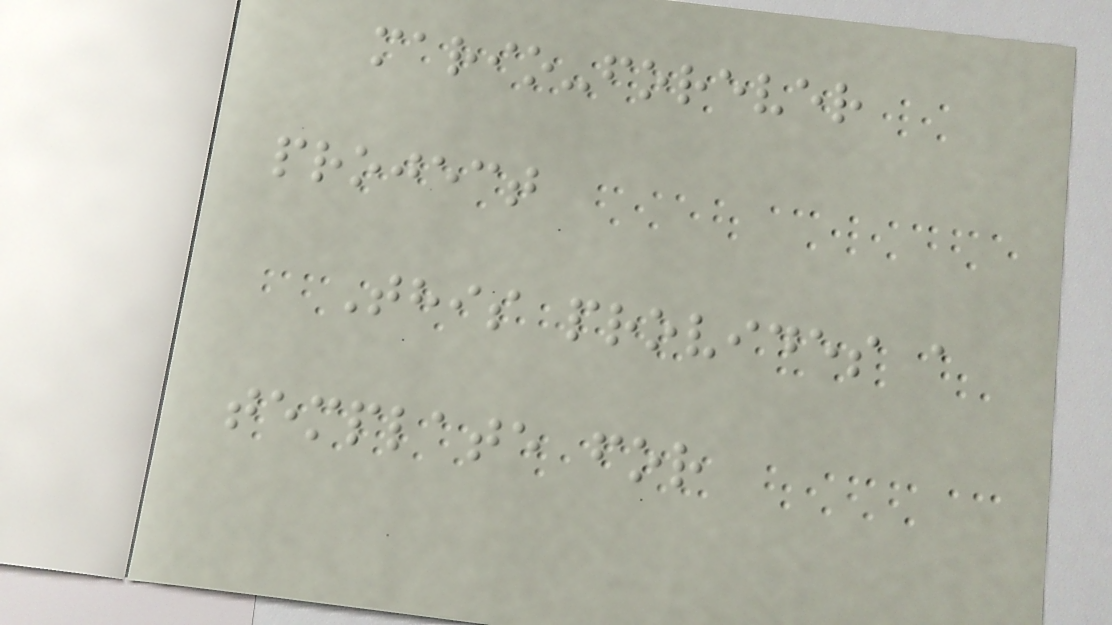mario-forever
project
This provides a
template for
